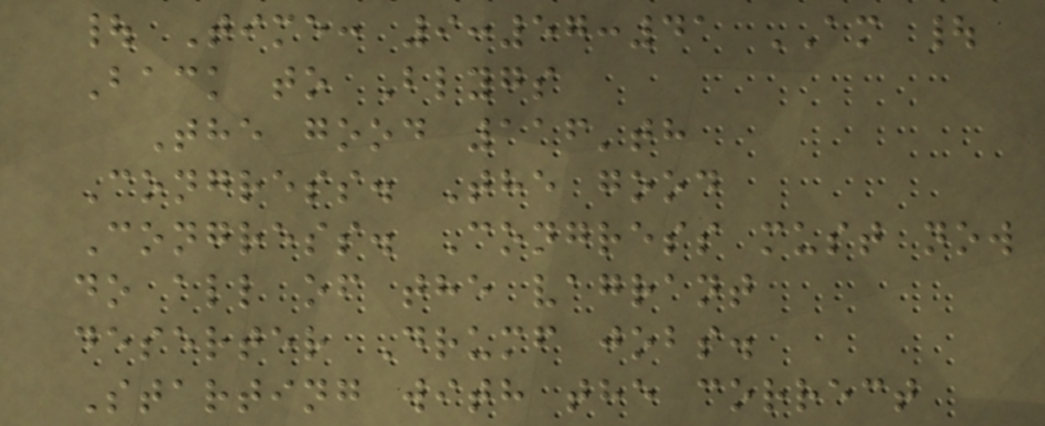| Time: 9:57:41 AM |
Back to Blygs
The good 116'th
Congress. The good
Congress. Congress must now
do all of the vagrant
deserter Drumf jobs.
Starting with the correct
